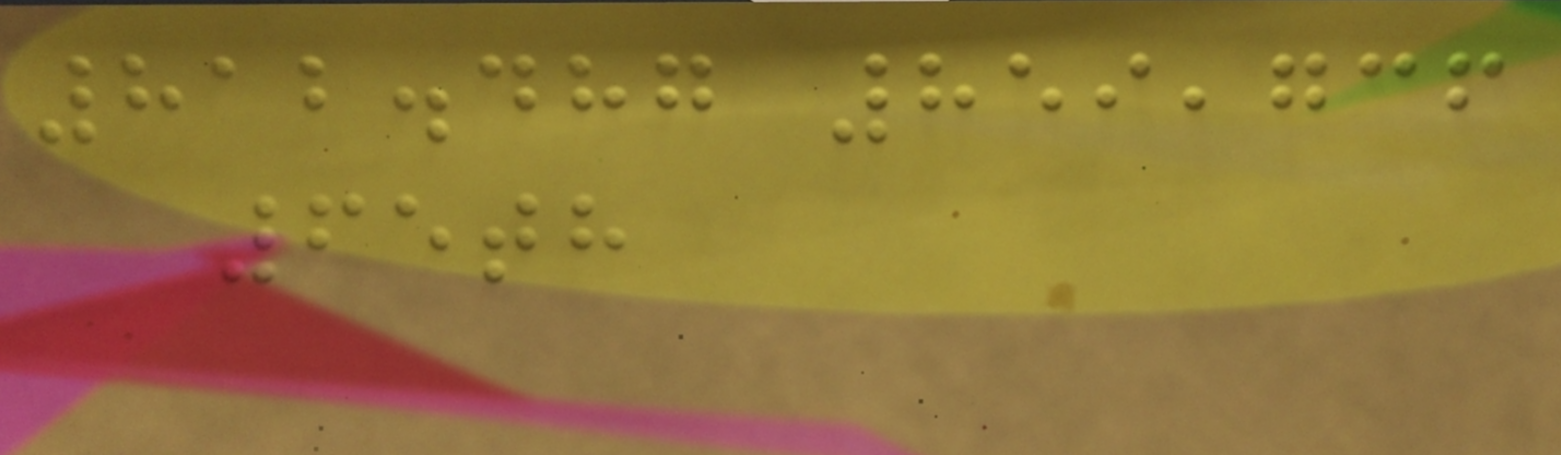812.487 859,736
65th
